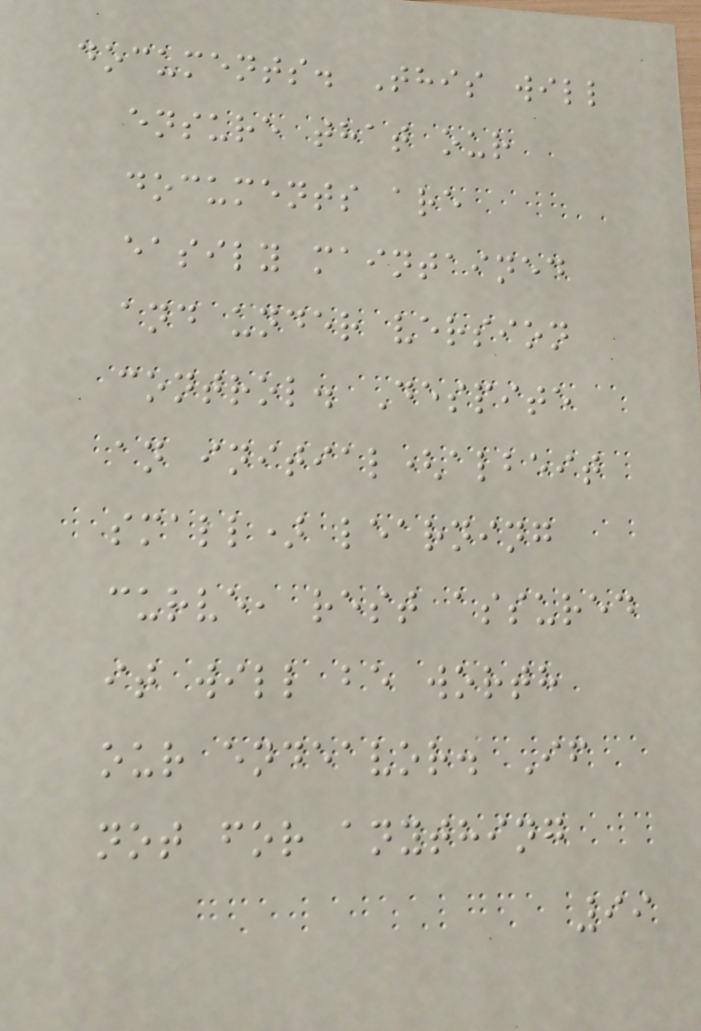documents. This will
ensure that our
documents are
easily maintained
and under version
control. Despite
an initial(albeit
small) learning
curve, rest assured
it will be worth
our endeavor. If
not for anything
99
